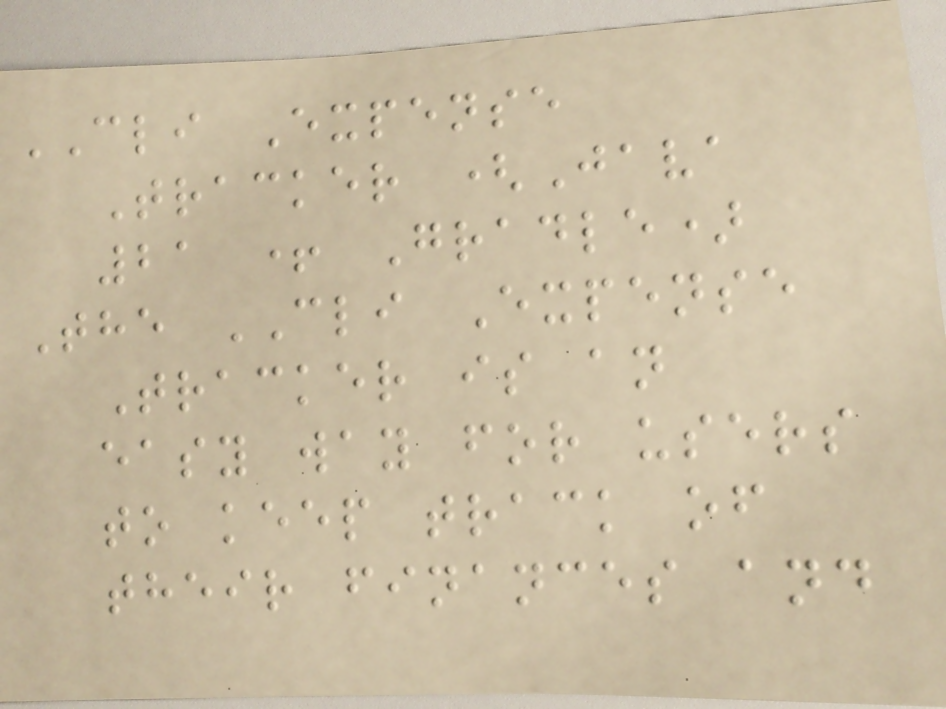CLI Expense
Tracker (Java
21 + Gradle)
The CLI Expense
Tracker is an
easy way for users
to keep track of
their finances and
